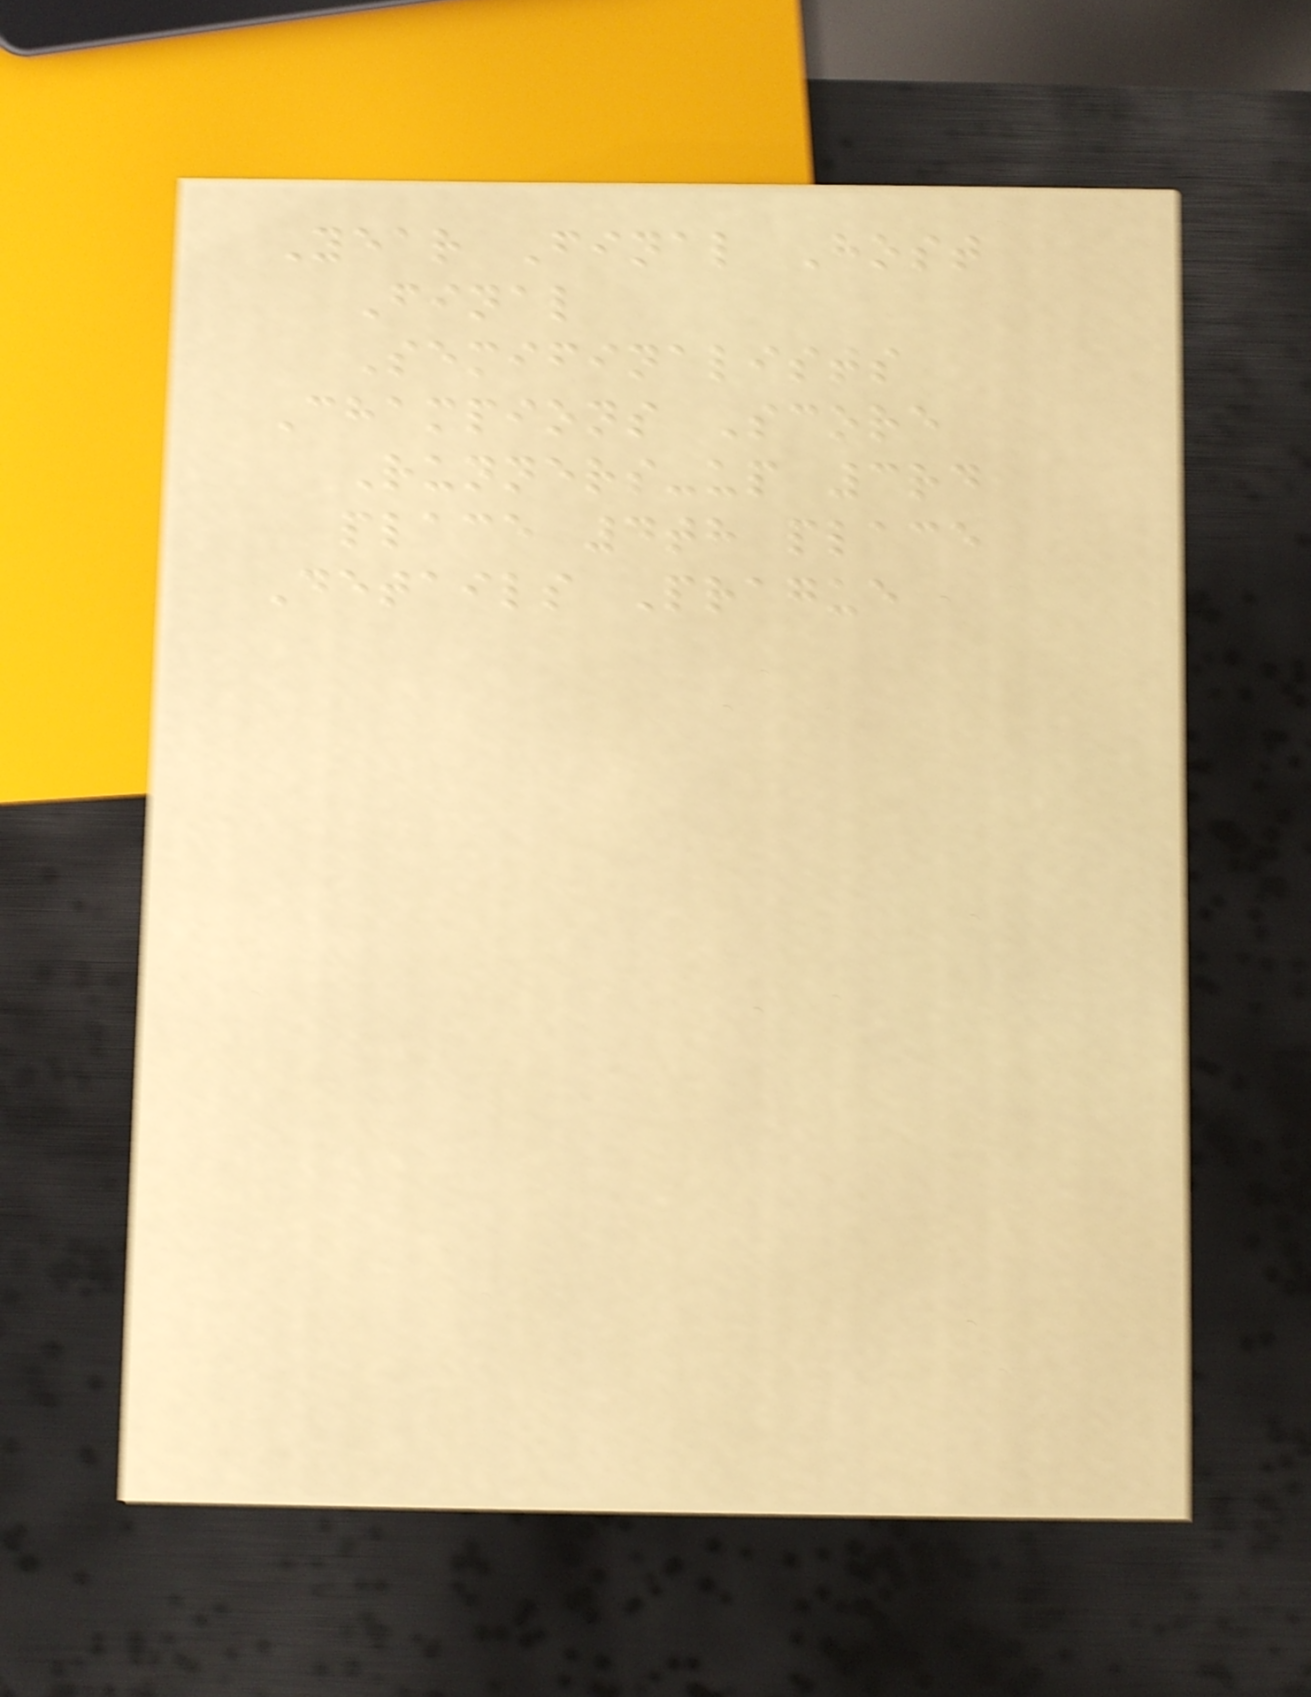Year Final Host
Final
Semifinalists
Champions Score
Runners-up 3rd
place 4th place
Details Prague
